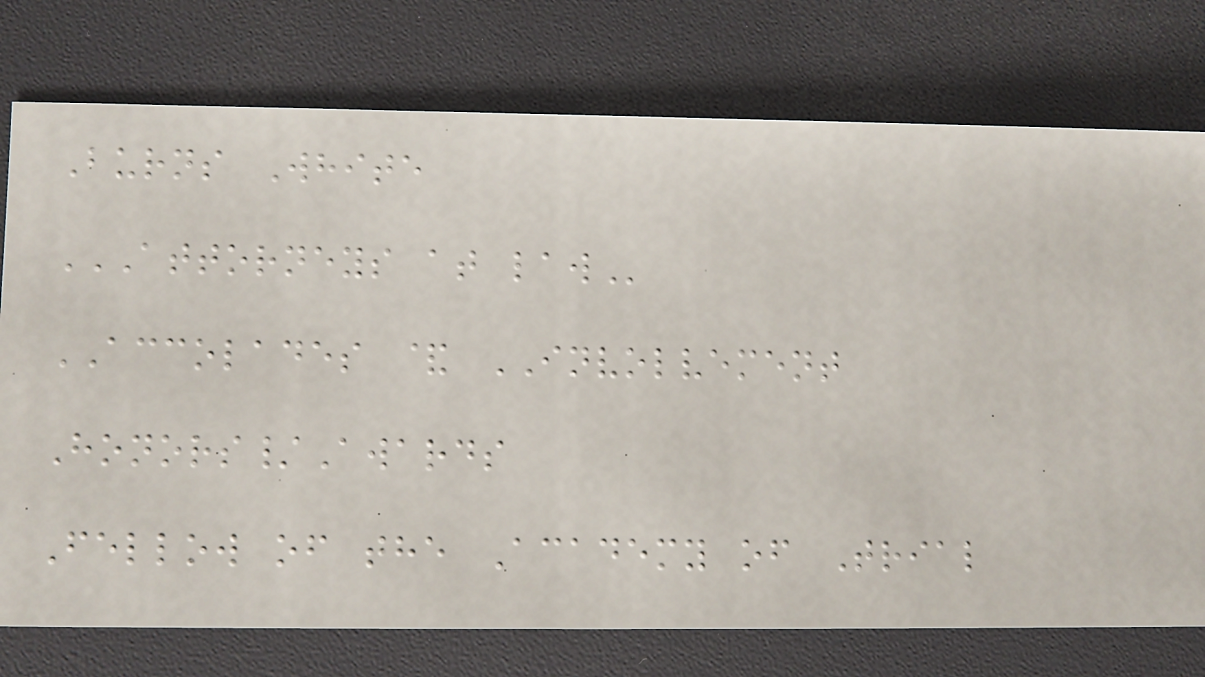Burns White
ATTORNEYS AT LAW
ACCOLADES & INVOLVEMENT
Honors/Awards
Fellow of the Academy of Trial
